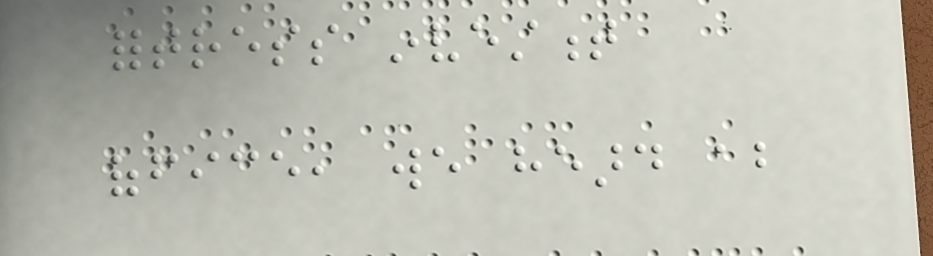fortress investment
office, we heard about
